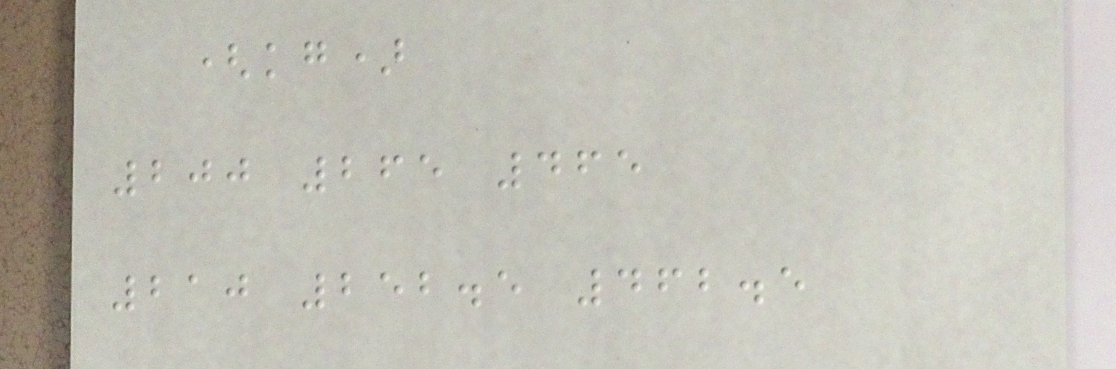(kg)
200 265 465
210 252.5 462.5
